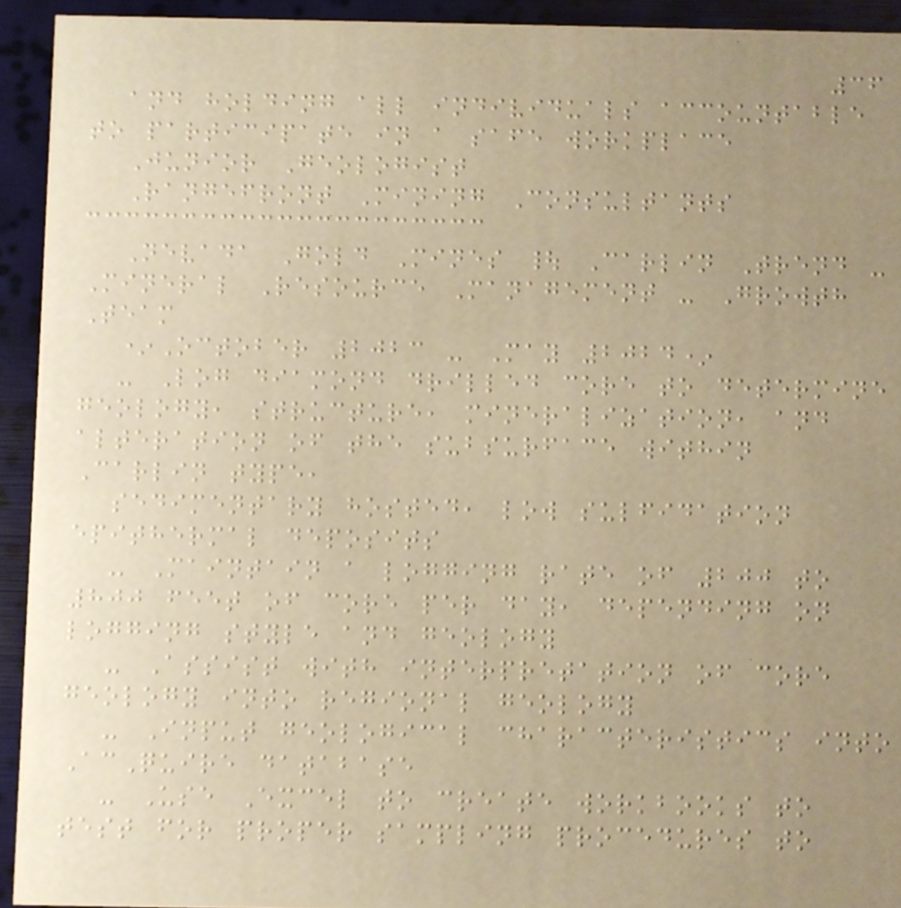36
and holding all individuals accountable
to participate in a safe workplace
Junior Geologist
Rangefront Mining Consultants
Nevada Gold Mines | Carlin Trend -
Mineral Resource Management - Growth
Team
*October 2023 - May 2024*
- Log diamond drilled core to determine
geology, structure, mineralization, and
alteration of the subsurface within
Carlin type,
sedimentary hosted, low sulfidation
epithermal deposits
- Maintain a logging rate of 200 to
800 feet of core per day, depending on
logging style and geology
- Assist with interpretation of core
geology into regional geology
- Input geological characteristics into
AcQuire database
- Use Excel to create workbooks to
test for proper sampling procedures to
